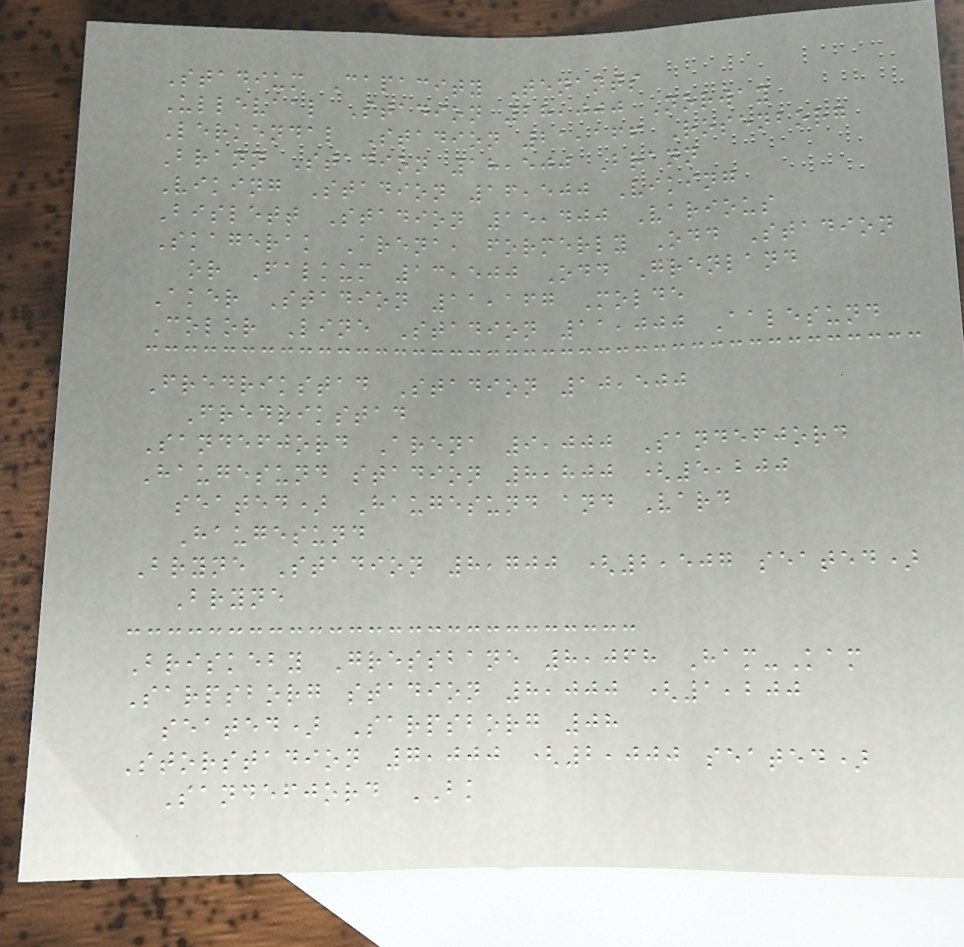Stadium Capacity Tenants
Ullevaal Stadion 28,000 Norway
Lerkendal Stadion 21,166 Rosenborg
Brann Stadion 18,500 Brann
Viking Stadion 16,500 Viking
Bislett Stadion 15,400 Various
Skagerak Arena, formerly Odd Stadion
or Falkum 13,500 Odd Grenland
Aker Stadion 11,167 Molde
Color Line Stadion 11,000 Aalesund
Fredrikstad Stadion 10,500
Fredrikstad
Sandefjord Arena 9,000 Sandefjord
Haugesund stadion 8,800 (5,200
seated) Haugesund and Vard
Haugesund
Bryne Stadion 8,700 (2,507 seated)
Bryne
Briskeby Gressbane 8,068 Ham-Kam
Sarpsborg stadion 8,000 (1,200
seated) Sarpsborg 08
Storstadion 7,000 (2,000 seated)
Sandefjord BK
